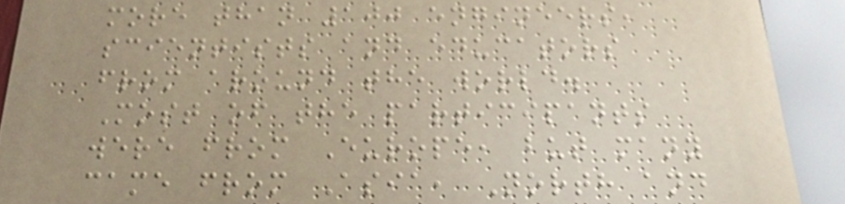more than 100 engineers,
scientists and educators
from around the world.
Most of the participants
were from Europe, but many
came from Asia, North and
